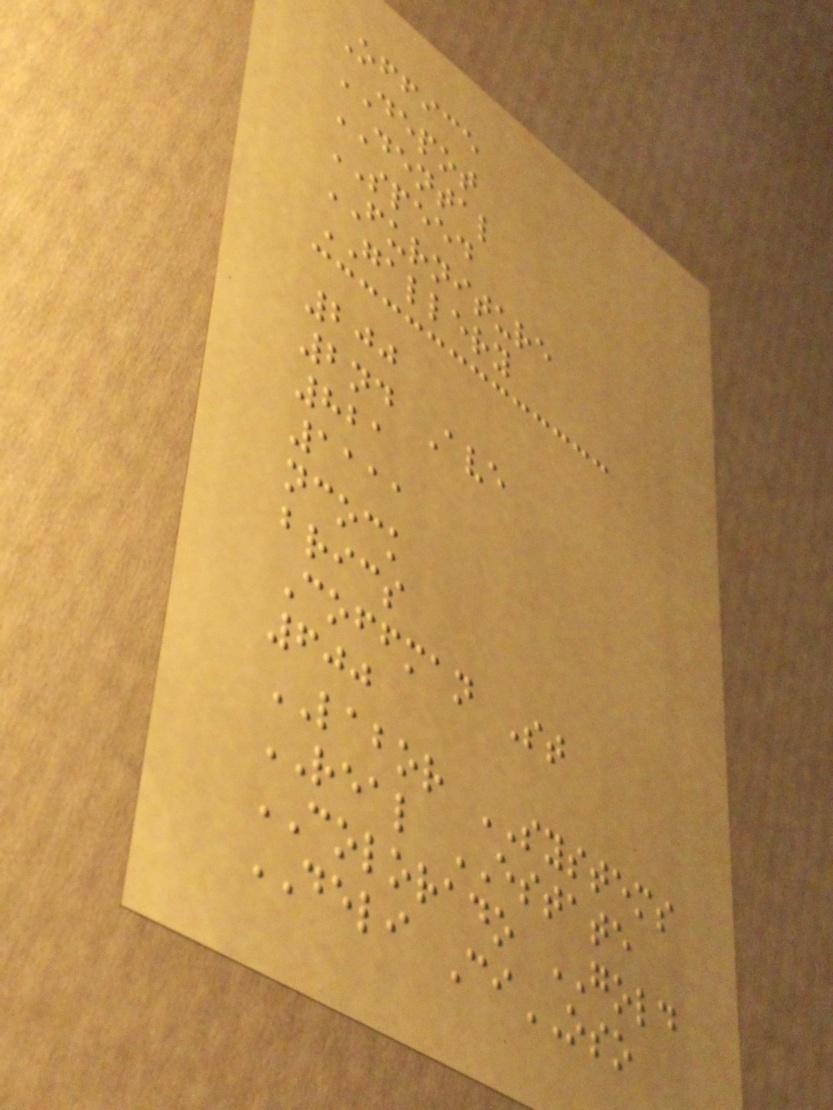Office
DEPOT
DENTAL
SPEED
FURNITURE
GALLERY
200
2nd Ave
821
1111
ncock
brics
Coffman St
600
LABOR SYSTEMS
REAL ESTATE
COLORADO GOLD
DELI CiOSO
